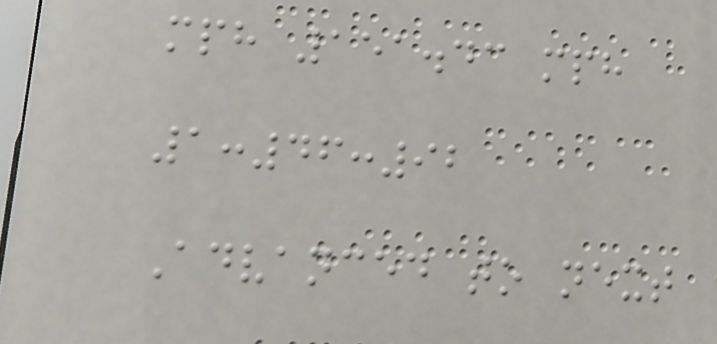mph 151.43 mph
1:46:92
Advanced to next
